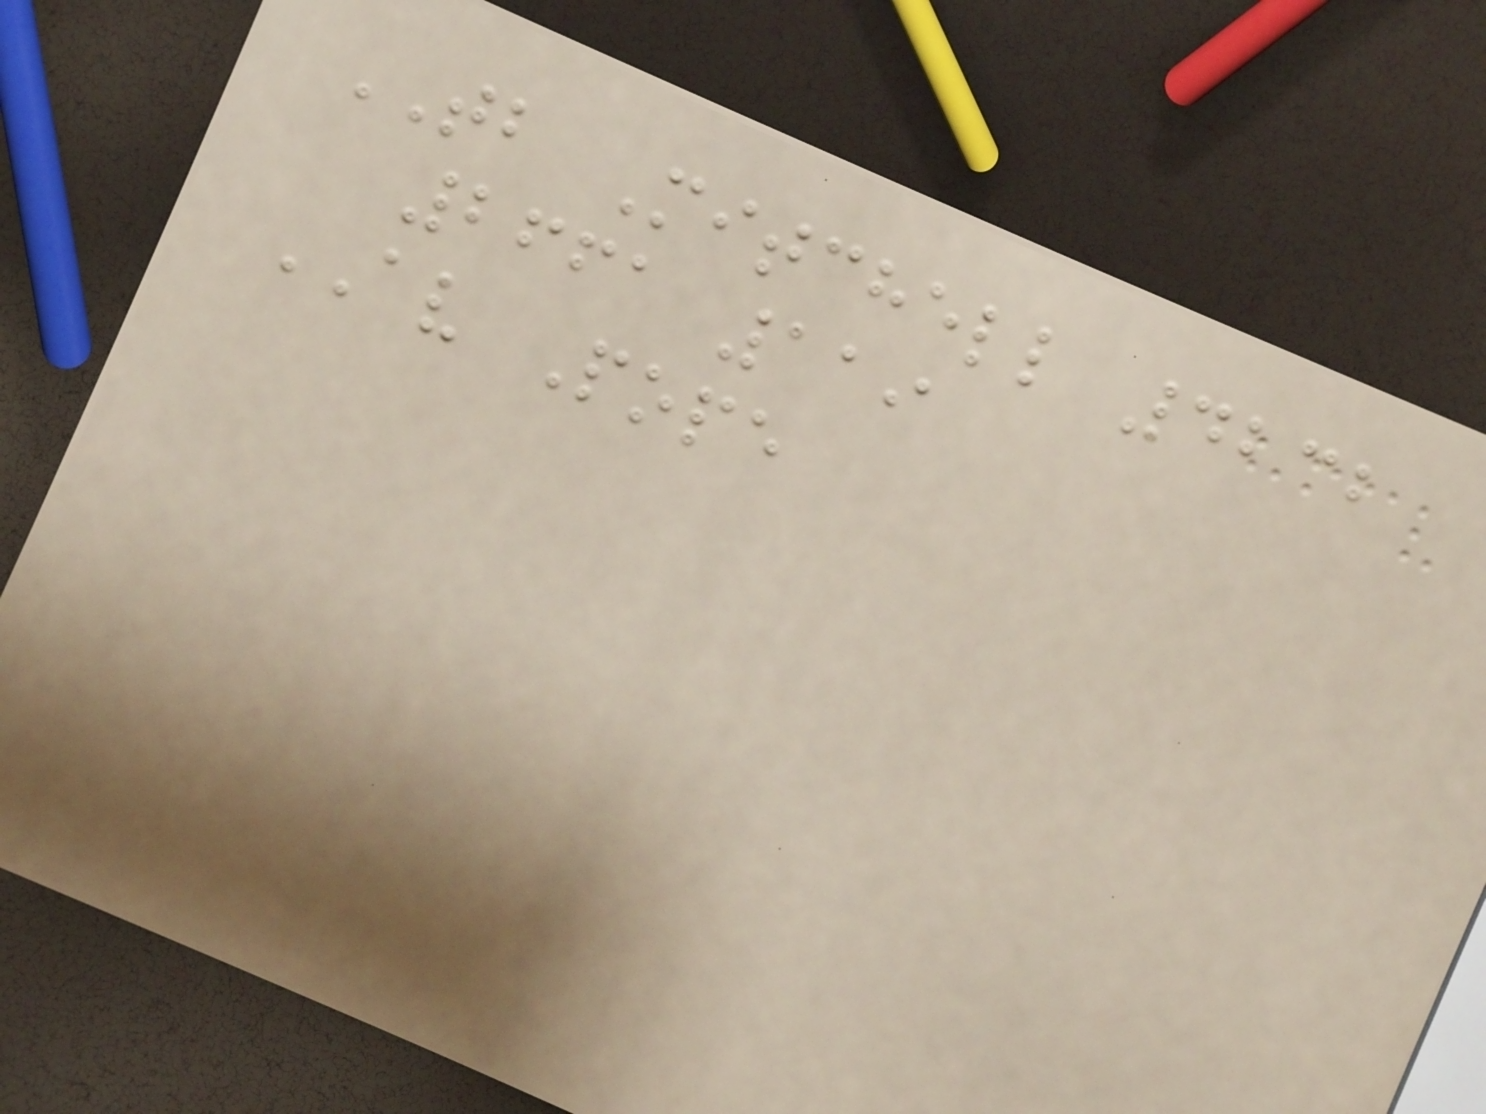TB Mitchell 4232
2661 119
AV Pope
